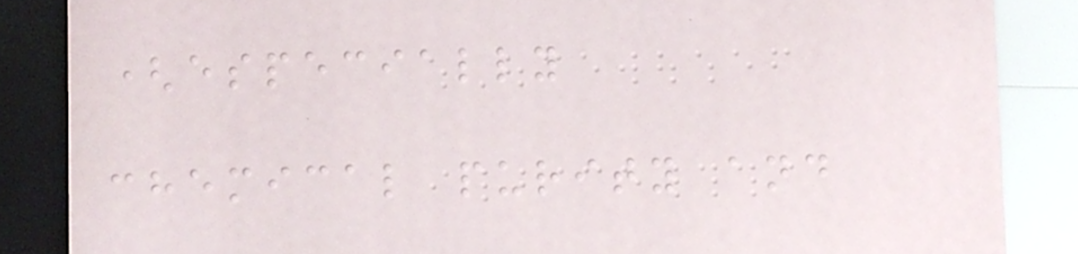(especially
chemical purity and
